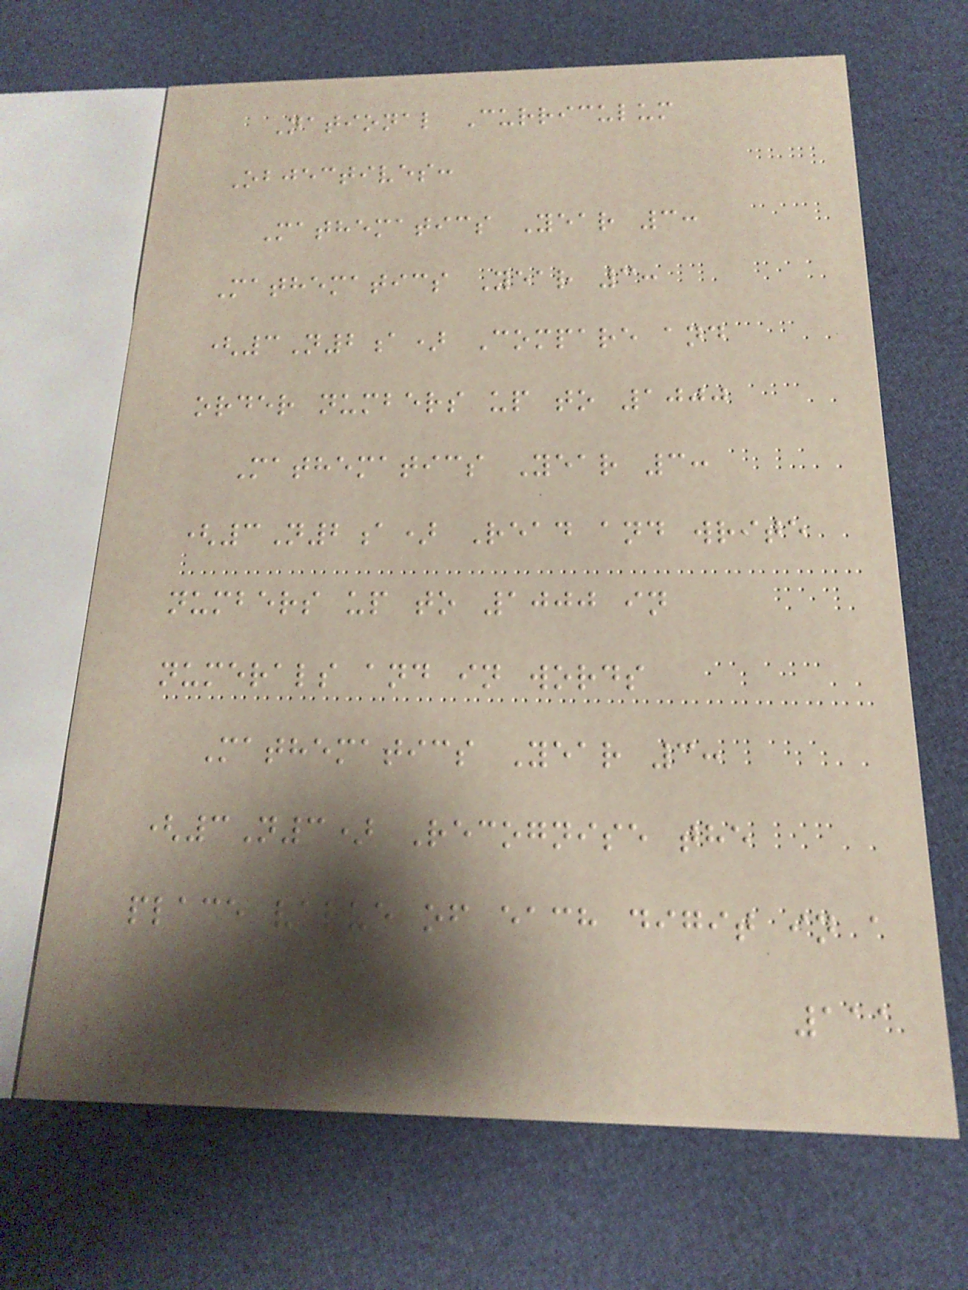National Curriculum
Objectives:
Mathematics Year 3:
Mathematics Year 3:
(3N2a) Compare and
order numbers up to 1000
Mathematics Year 3:
(3N2a) Read and write
numbers up to 1000 in
numerals and in words
Mathematics Year 3:
(3N3) Recognise the
place value of each digit in a
111
